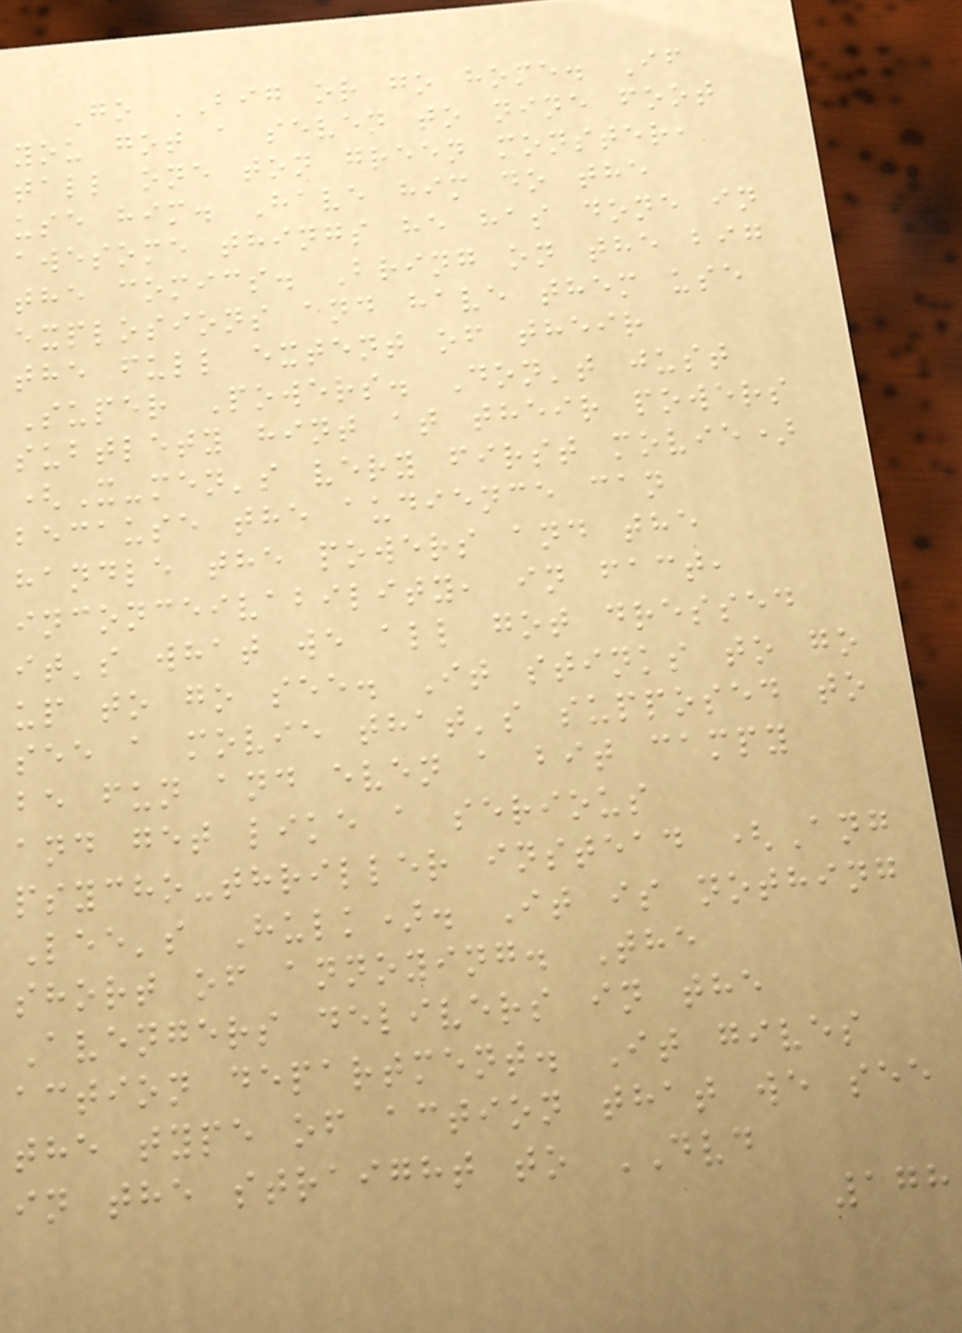Go BIG or go home. If
you got a seven to nine foot
tall one ton green monster,
use him. Have him do the
awesome things he has done in
the comics. Bring on the big
explosions and have them use
the full extent of their
Super Powers. Don't just
subtlety hint at their powers
(X-men's very first movie)
because the audience can
handle the powers and the
inconceivability, in fact,
it's what we all got dressed
up to go see. It stinks to go
see a movie that's supposed to
be fun and even a bit campy
and get like a serious
psycho-thriller instead (Ang
Lee's Hulk). It is nothing
short of annoying. The
Avengers delivers in the
action department. It gives
the type of action that we see
in the straight to DVD
178
